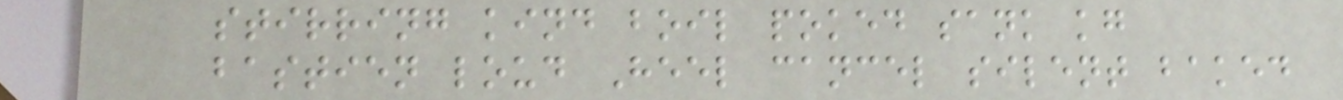stirring kind boil poked sank kg
bastien loud Heel cancel silent baked
